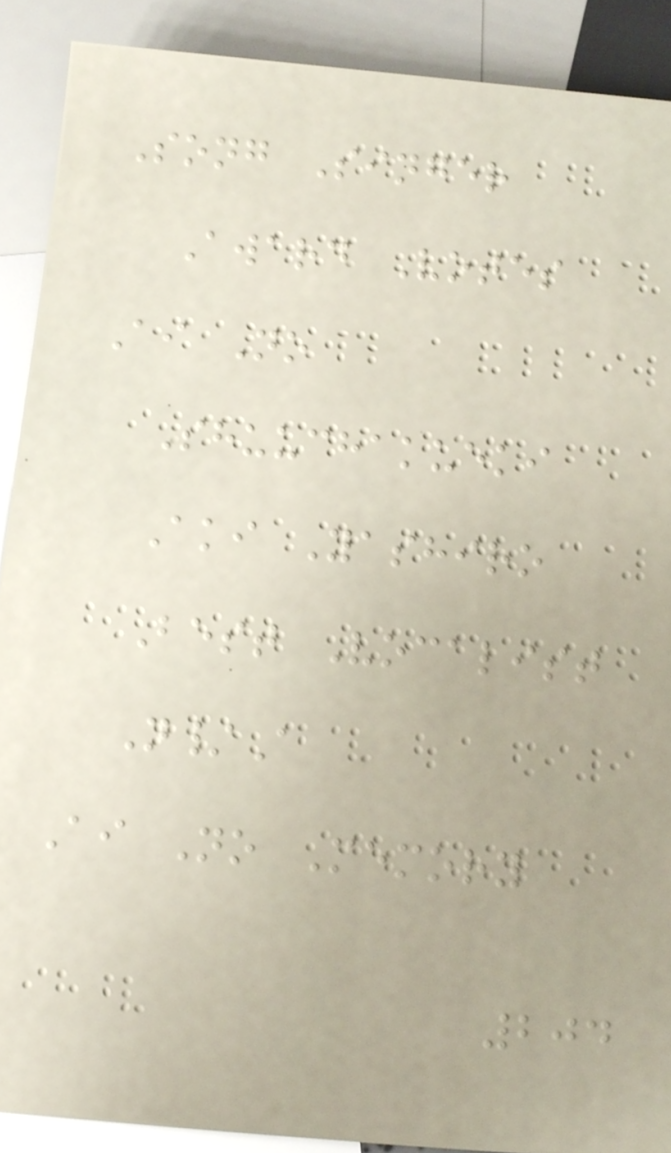Song Singer
Award Votes
Ai No
Shuuchakueki
Aki Yashiro
Best Vocalist
N/A
Ai No Memory
204
